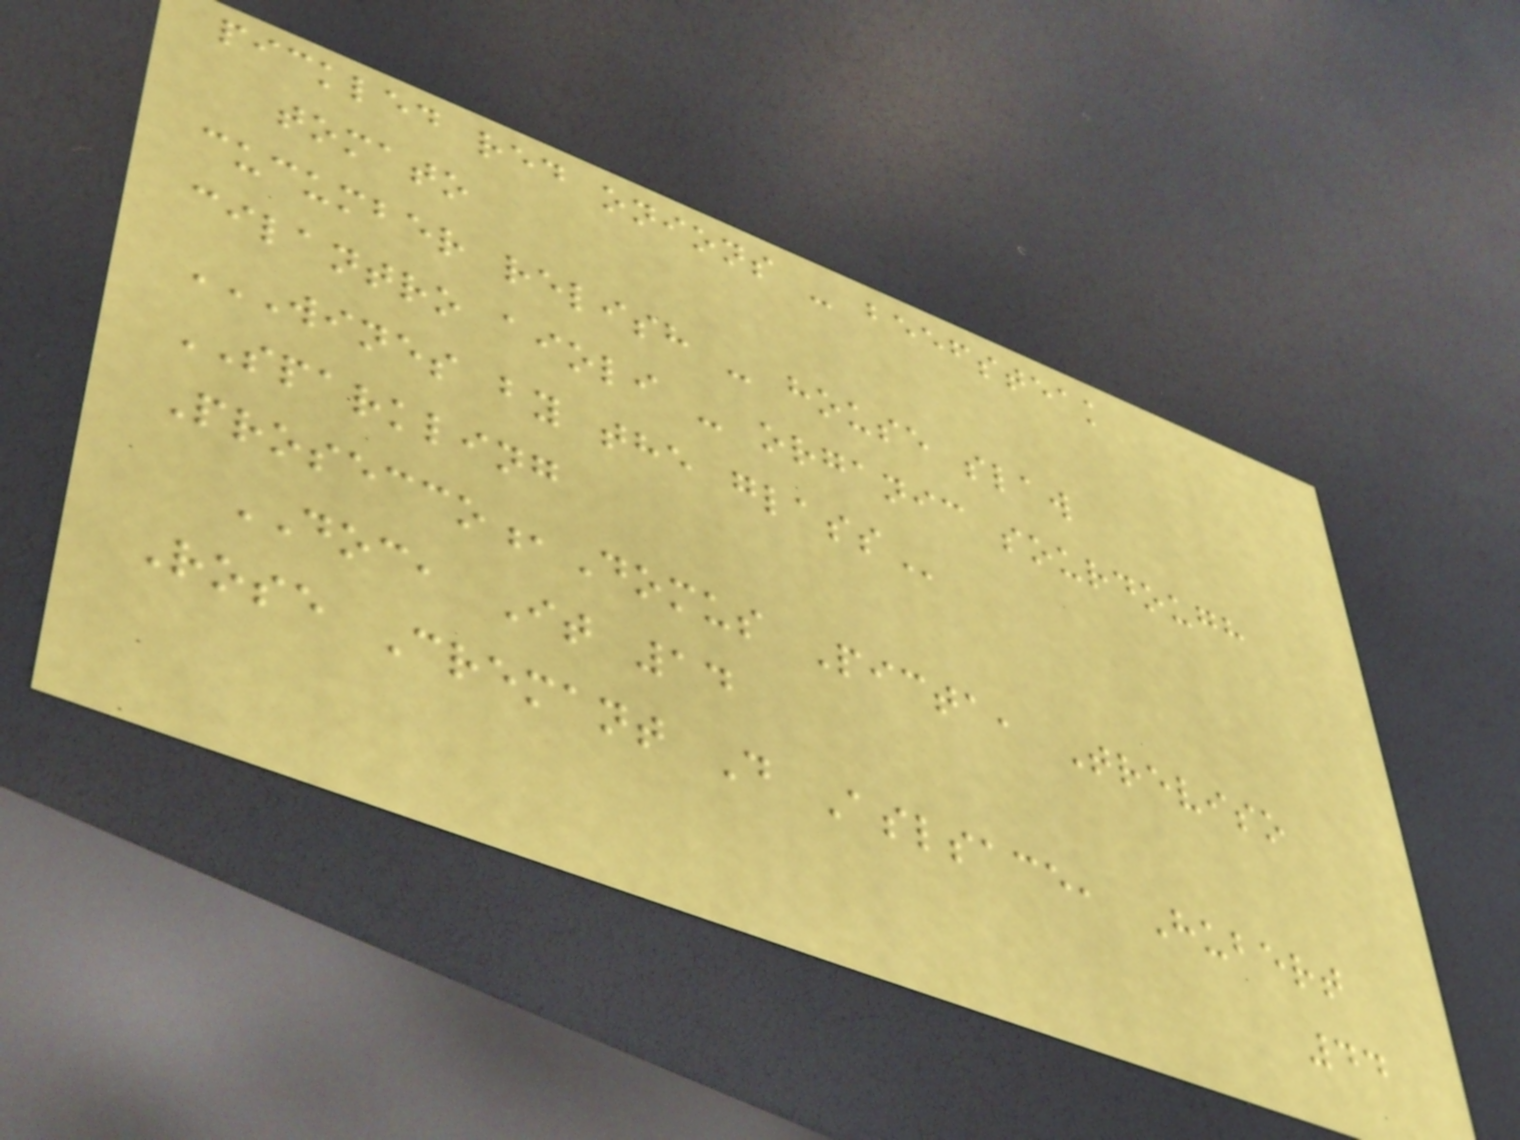pickled red onions - beefsteak
tomato
cucumber relish - house slaw
cilantro aioli - organic sourdough
WINES BY THE GLASS
SPARKLING
Prosecco,Domus Picta, Treviso
DOC, It 14
Rose Cremant D Aslsace, Hubert
44
